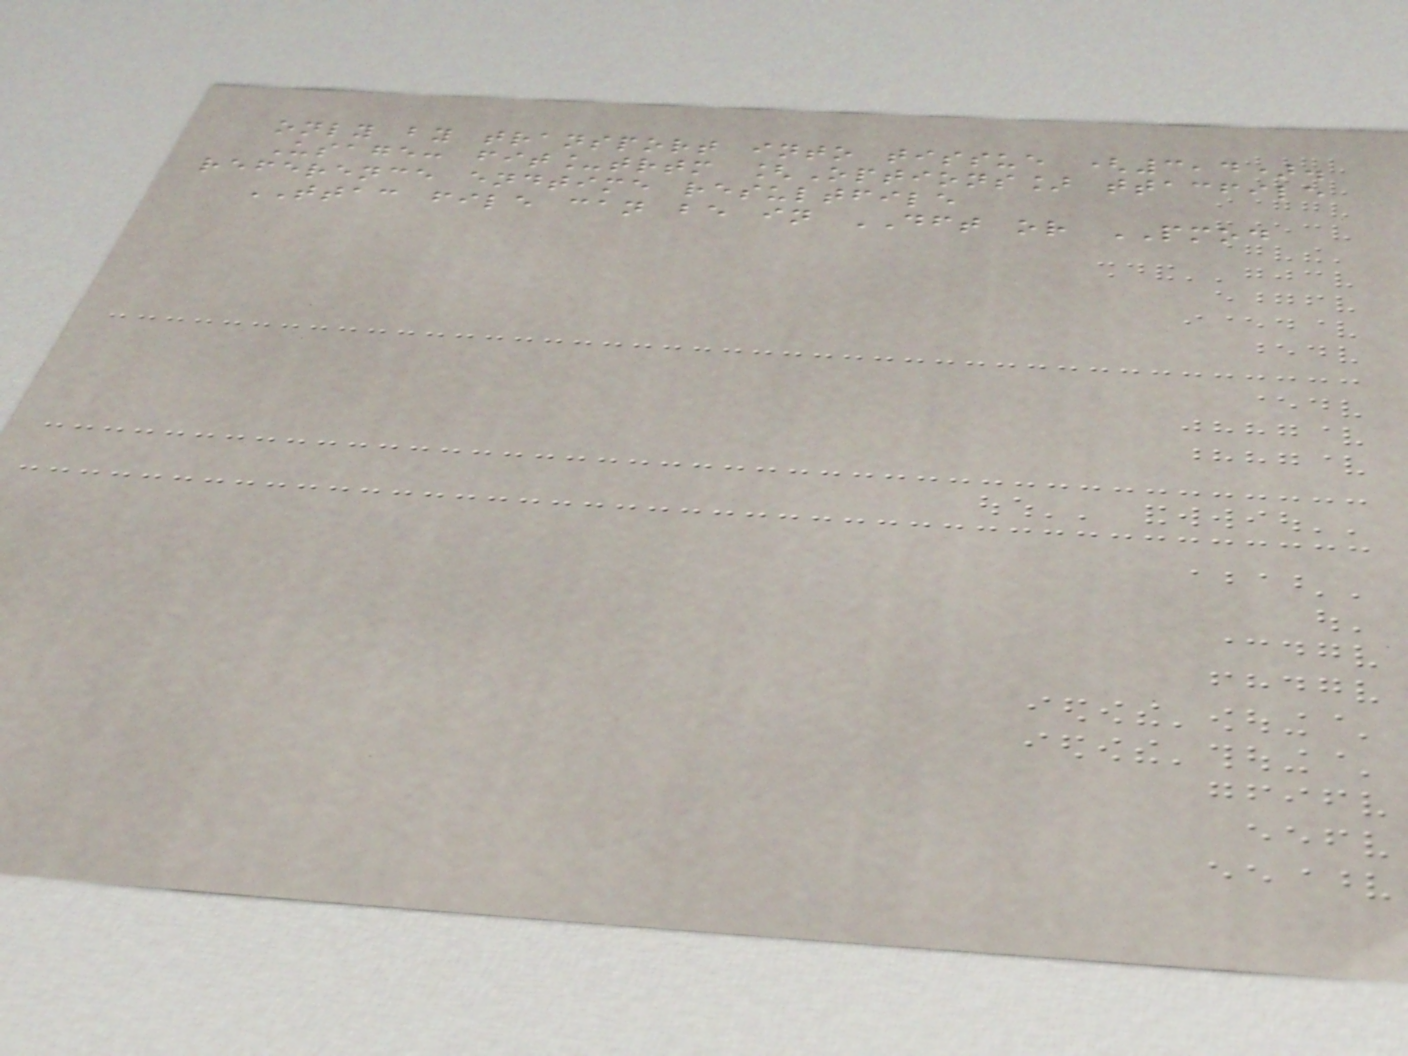only by transport into tissue (3,4).
Usage: fit_trtm [Options] ttacfile
reference endtime resultfile
TTAC file can be in DFT or PMOD
